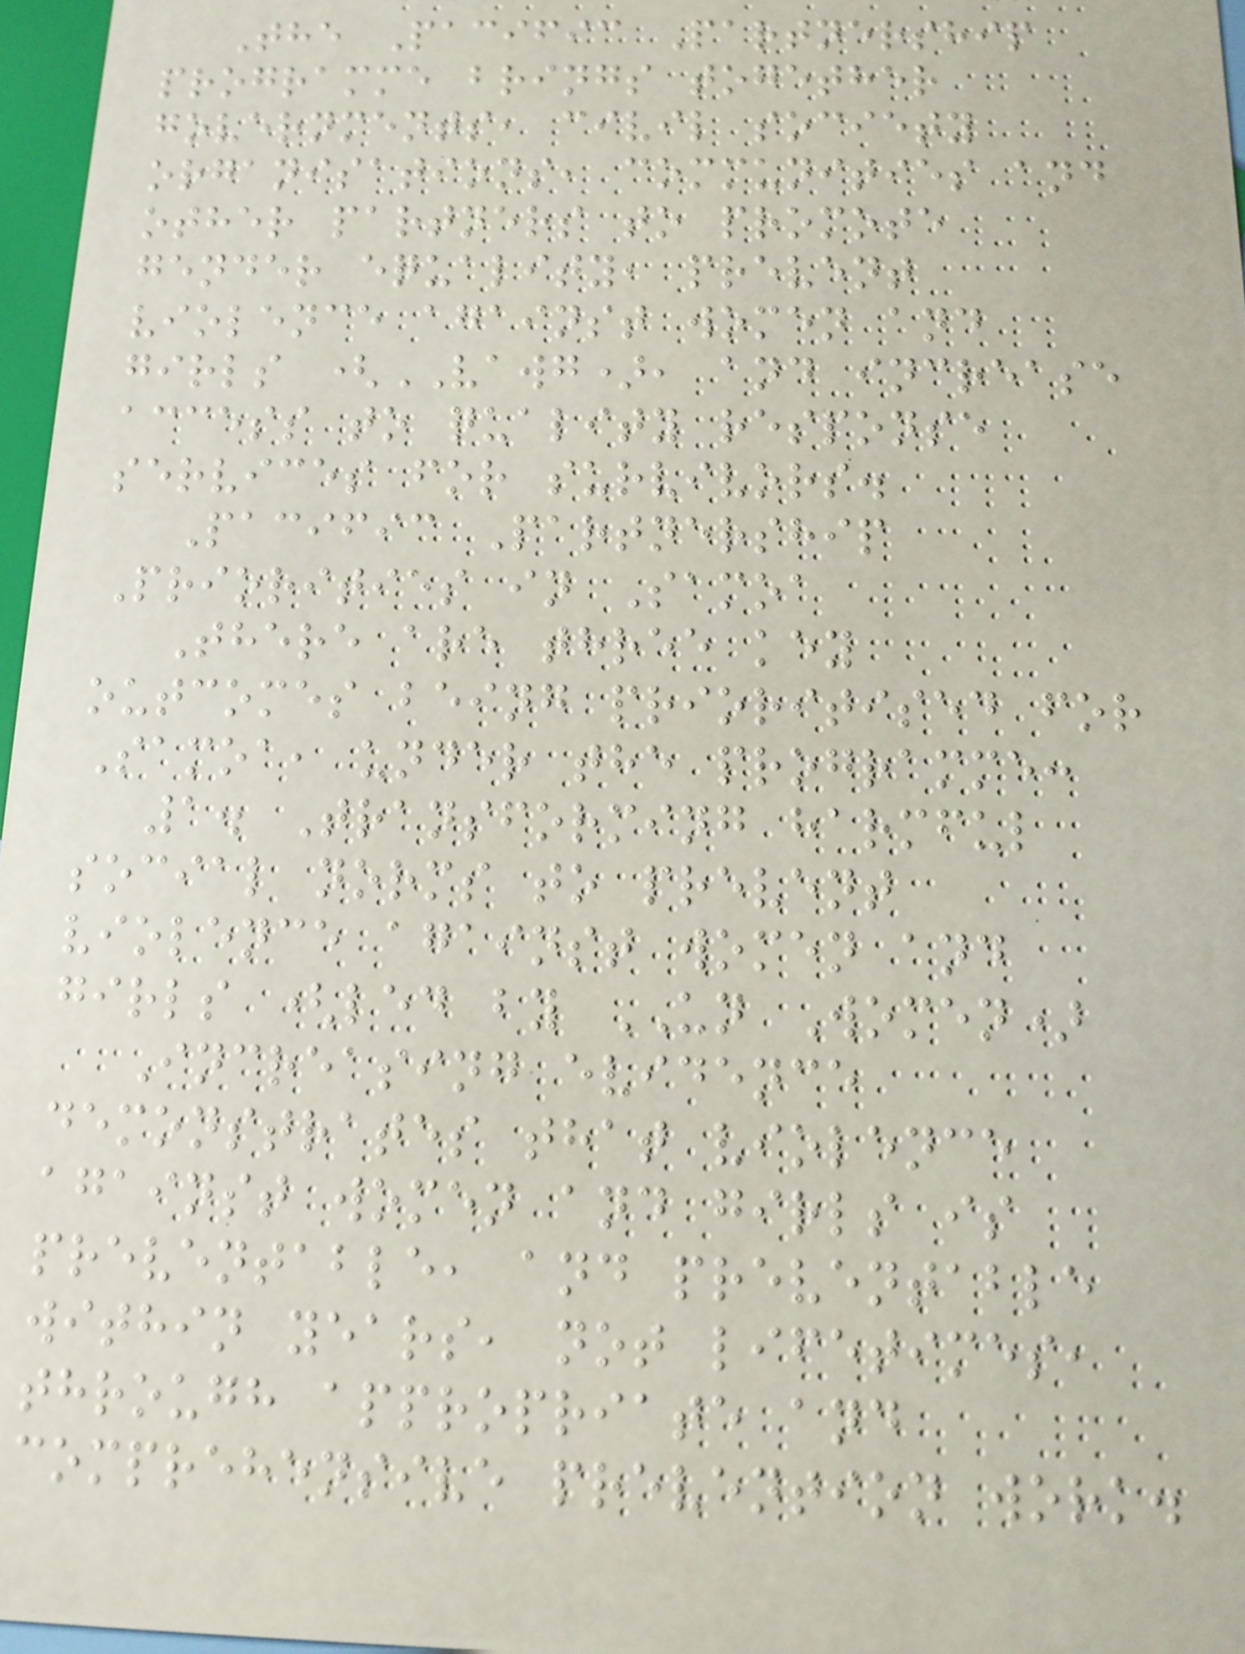The Pacific Partnership
programme brings together
governments, civil society
organisations, communities and
other partners to promote
gender equality, prevent
violence against women and
girls (VAWG), and increase
access to quality response
services for survivors.
Pacific Partnership
Priorities in Samoa
There are three key
outcomes being prioritised for
Samoa, under the programme:
1. Transforming harmful
social norms to prevent
violence against women and
girls (led by UN Women)
Increasing evidence
demonstrates that violence
against women and girls is
preventable, and preventable
within years, not lifetimes,
through appropriate and
comprehensive prevention work.
